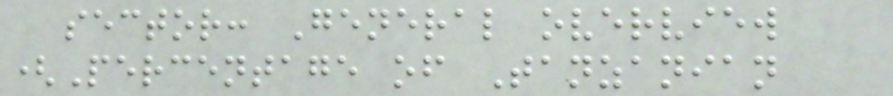sector: General overview
(Percentage of Tanzanian
